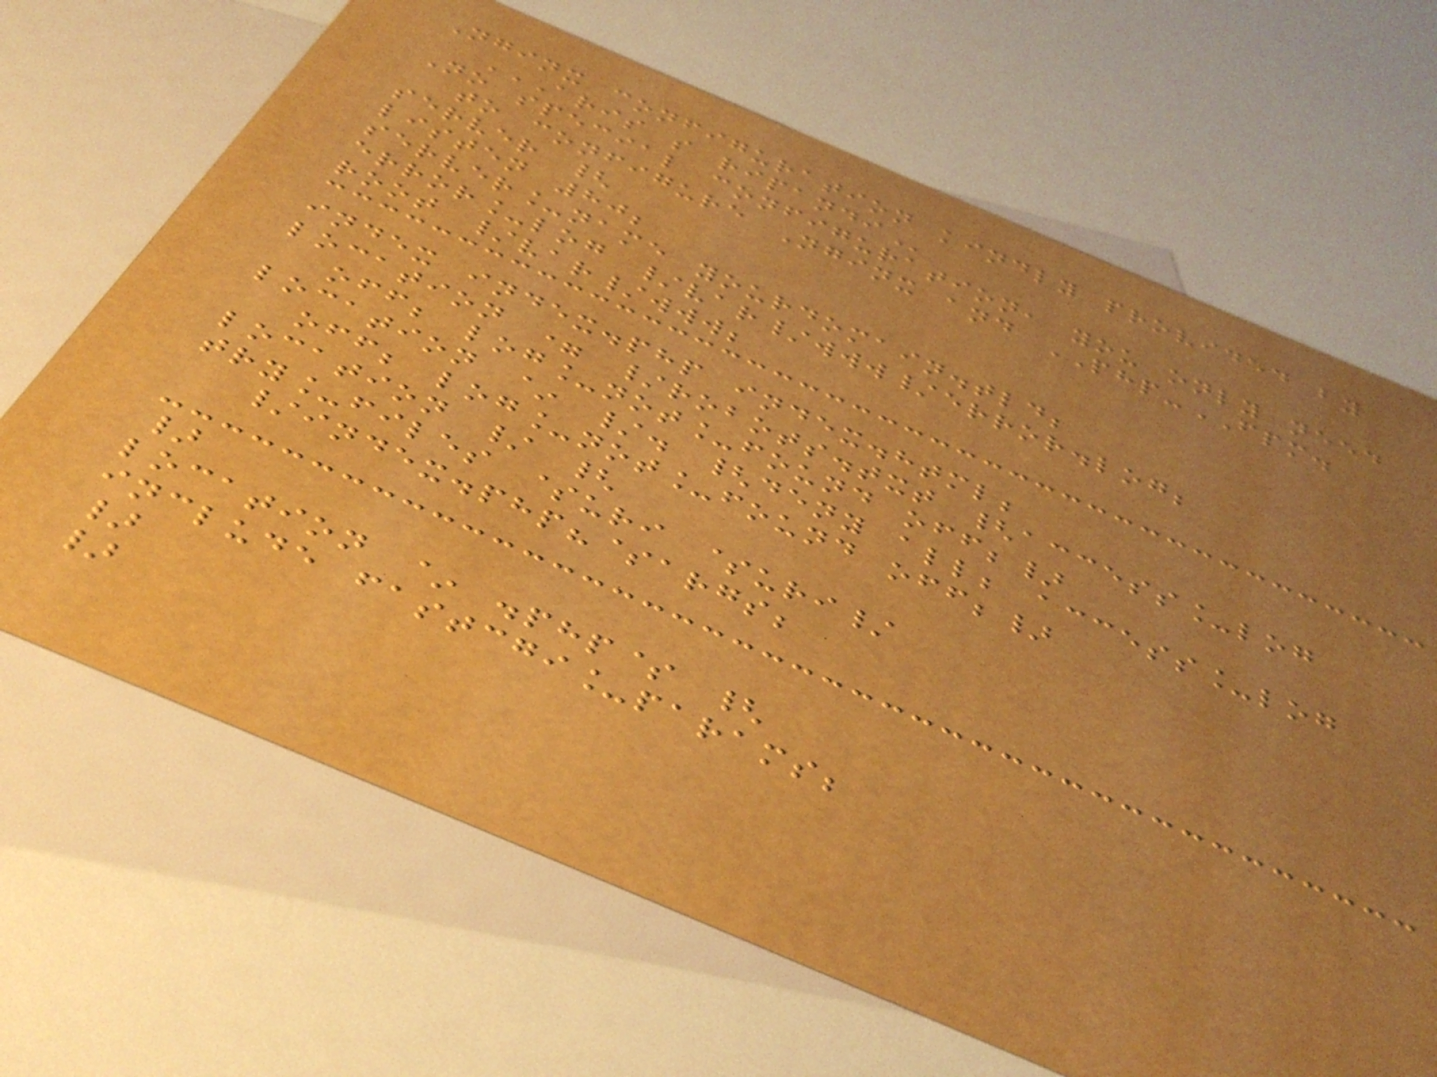Nginx configuration kindly provided by
ARIS S RIPANDI
No special configuration, you only need
to configure Nginx and PHP-FPM.
server {
listen 80;
server_name yourdomain.tld;
error_log /var/www/error.log;
root /var/www;
index index.php index.html;
location = /robots.txt {access_log
off; log_not_found off;}
location ~ /. {deny all; access_log
off; log_not_found off;}
location / {
try_files $uri $uri/
/index.php?$args;
}
location ~ .php$ {
include fastcgi_params;
}
}
